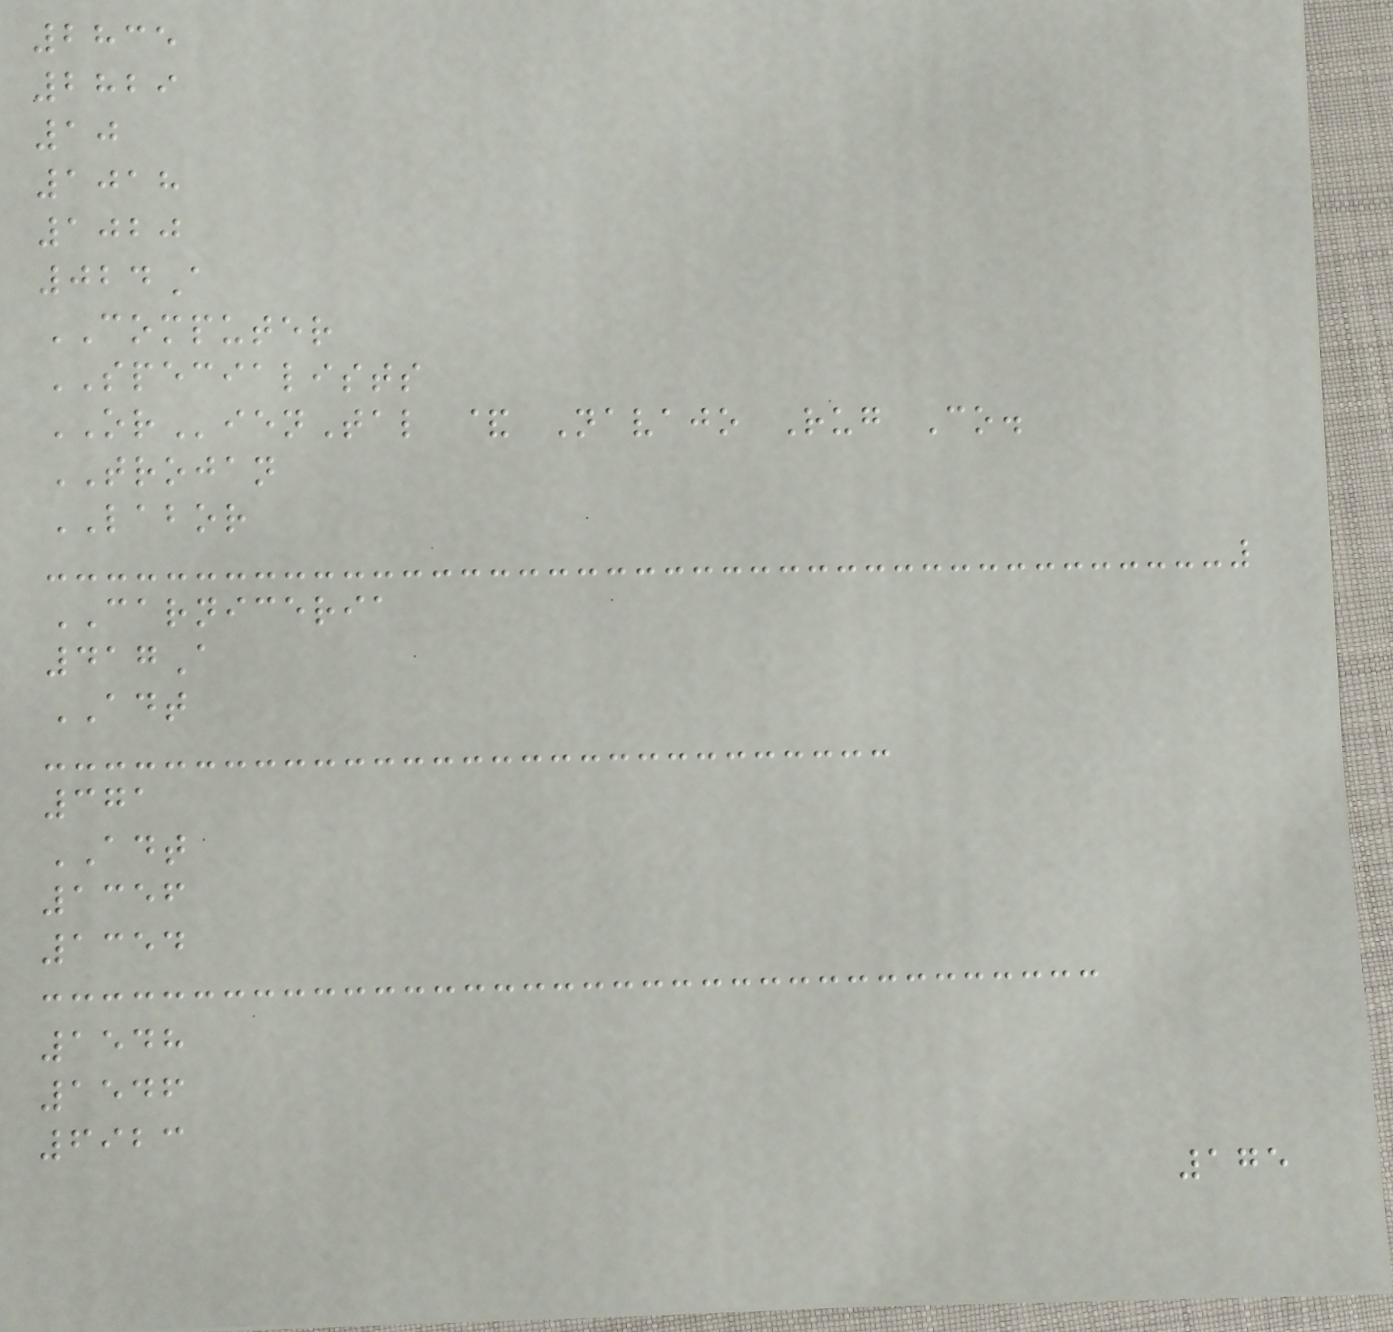2835
2829
10
1018
1020
024A
COMPUTER
SPECIALISTS
ORienTal & Navajo Rug Co.
TROJAN
LABOR
CARNICERIA
417A
ADT
371
ADT
1356
1354
1548
1546
6923
175
